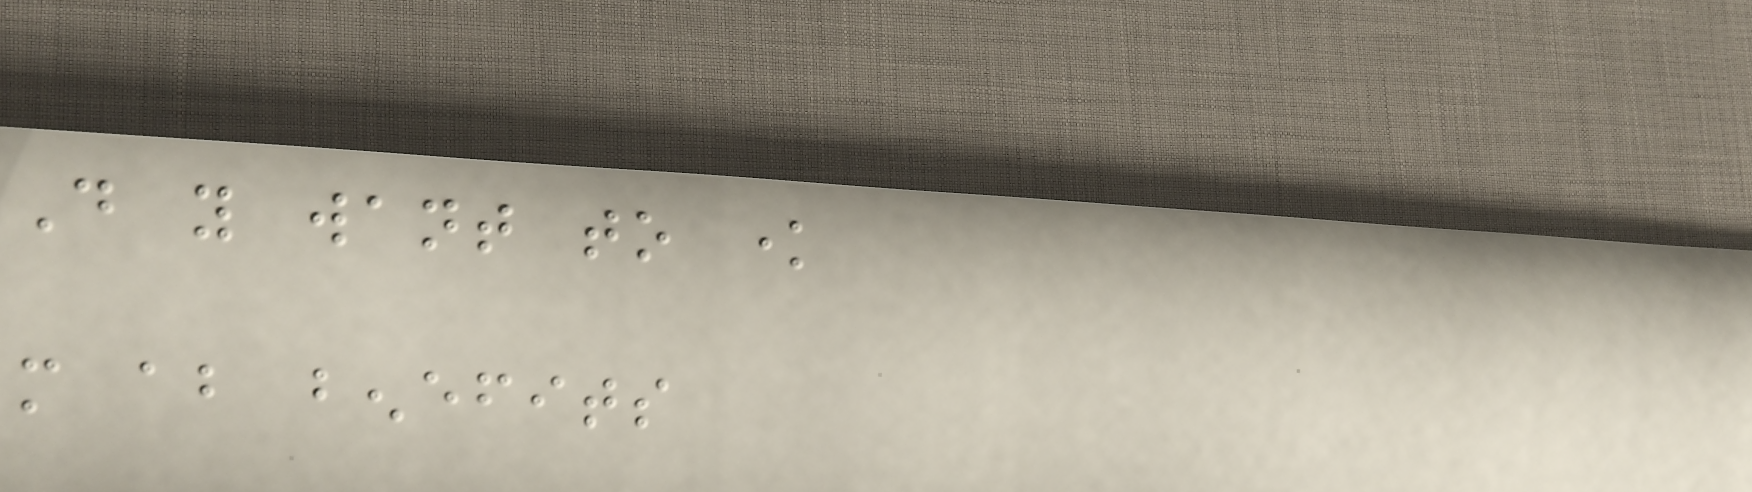Do you want to know
more about benefits
